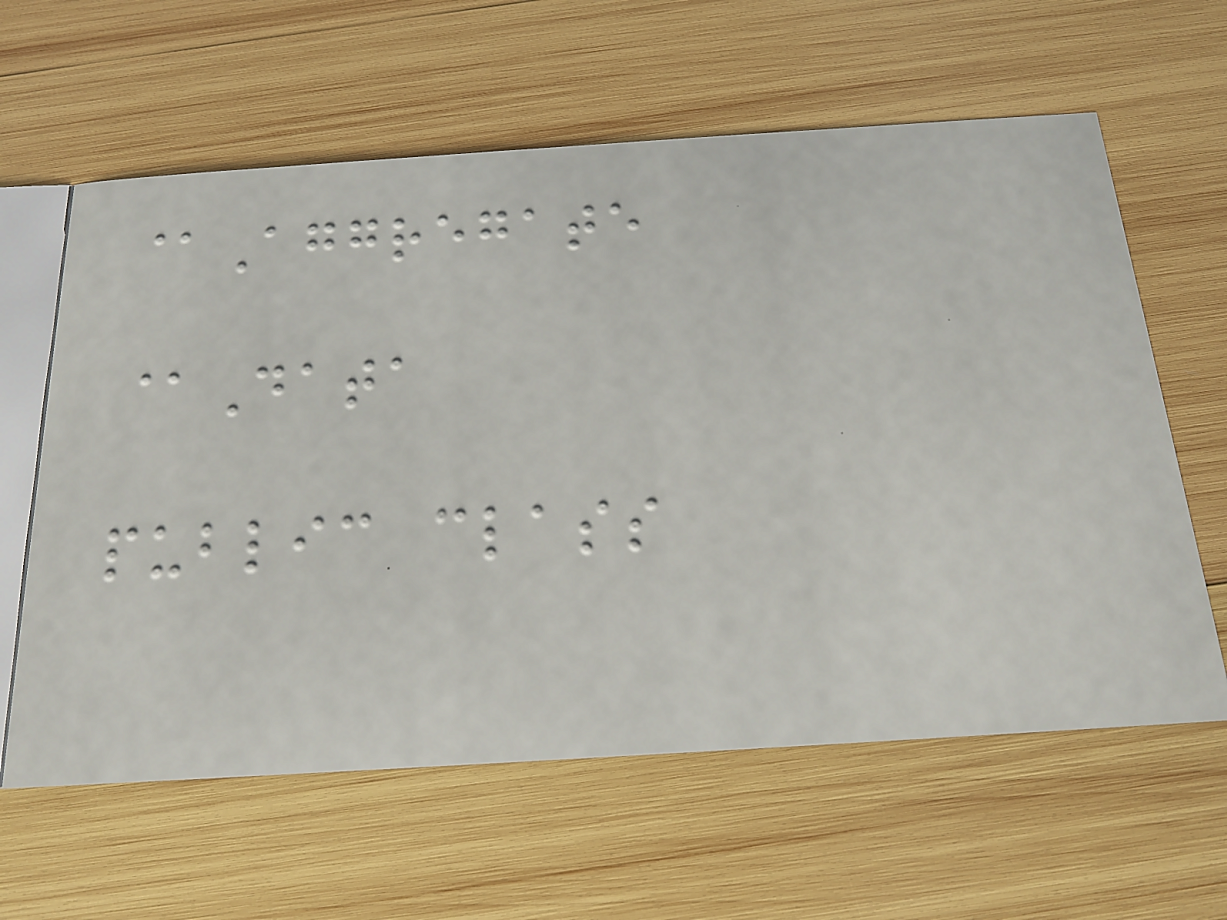@Aggregate
@Data
public class
